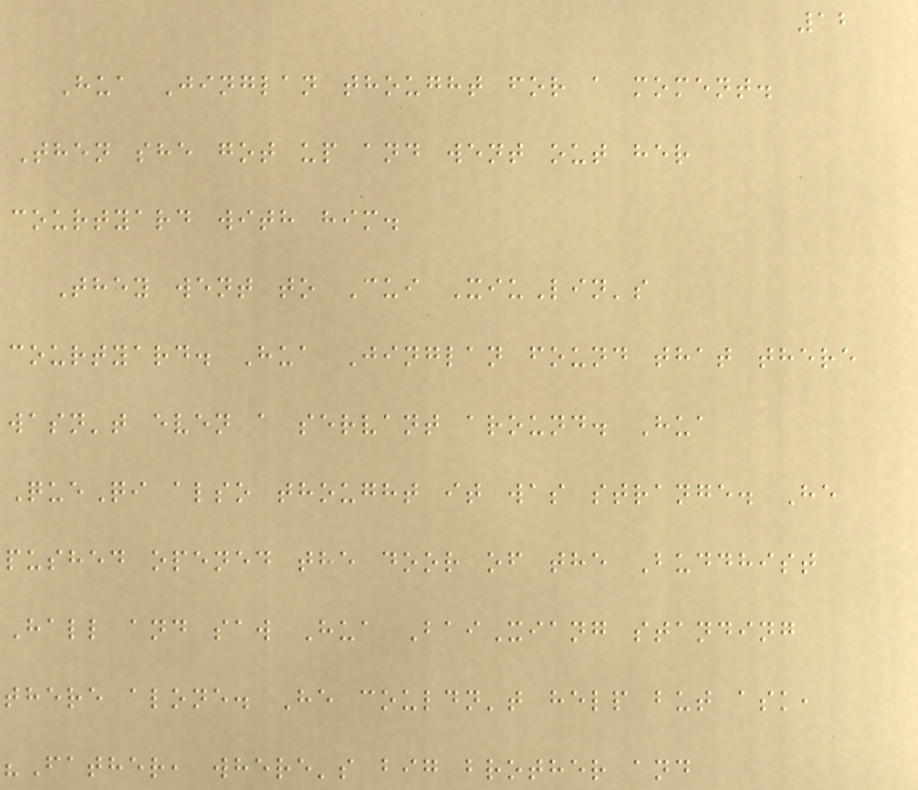12
Hua Jinglan thought for a moment.
Then she got up and went out her
courtyard with him.
They went to Cui XiuLin's
courtyard. Hua Jinglan found that there
wasn't even a servant around. Hua
QueQi also thought it was strange. He
pushed opened the door of the Buddhist
Hall and saw Hua BaiXiang standing
there alone. He couldn't help but ask,
"Father, where's big brother and
